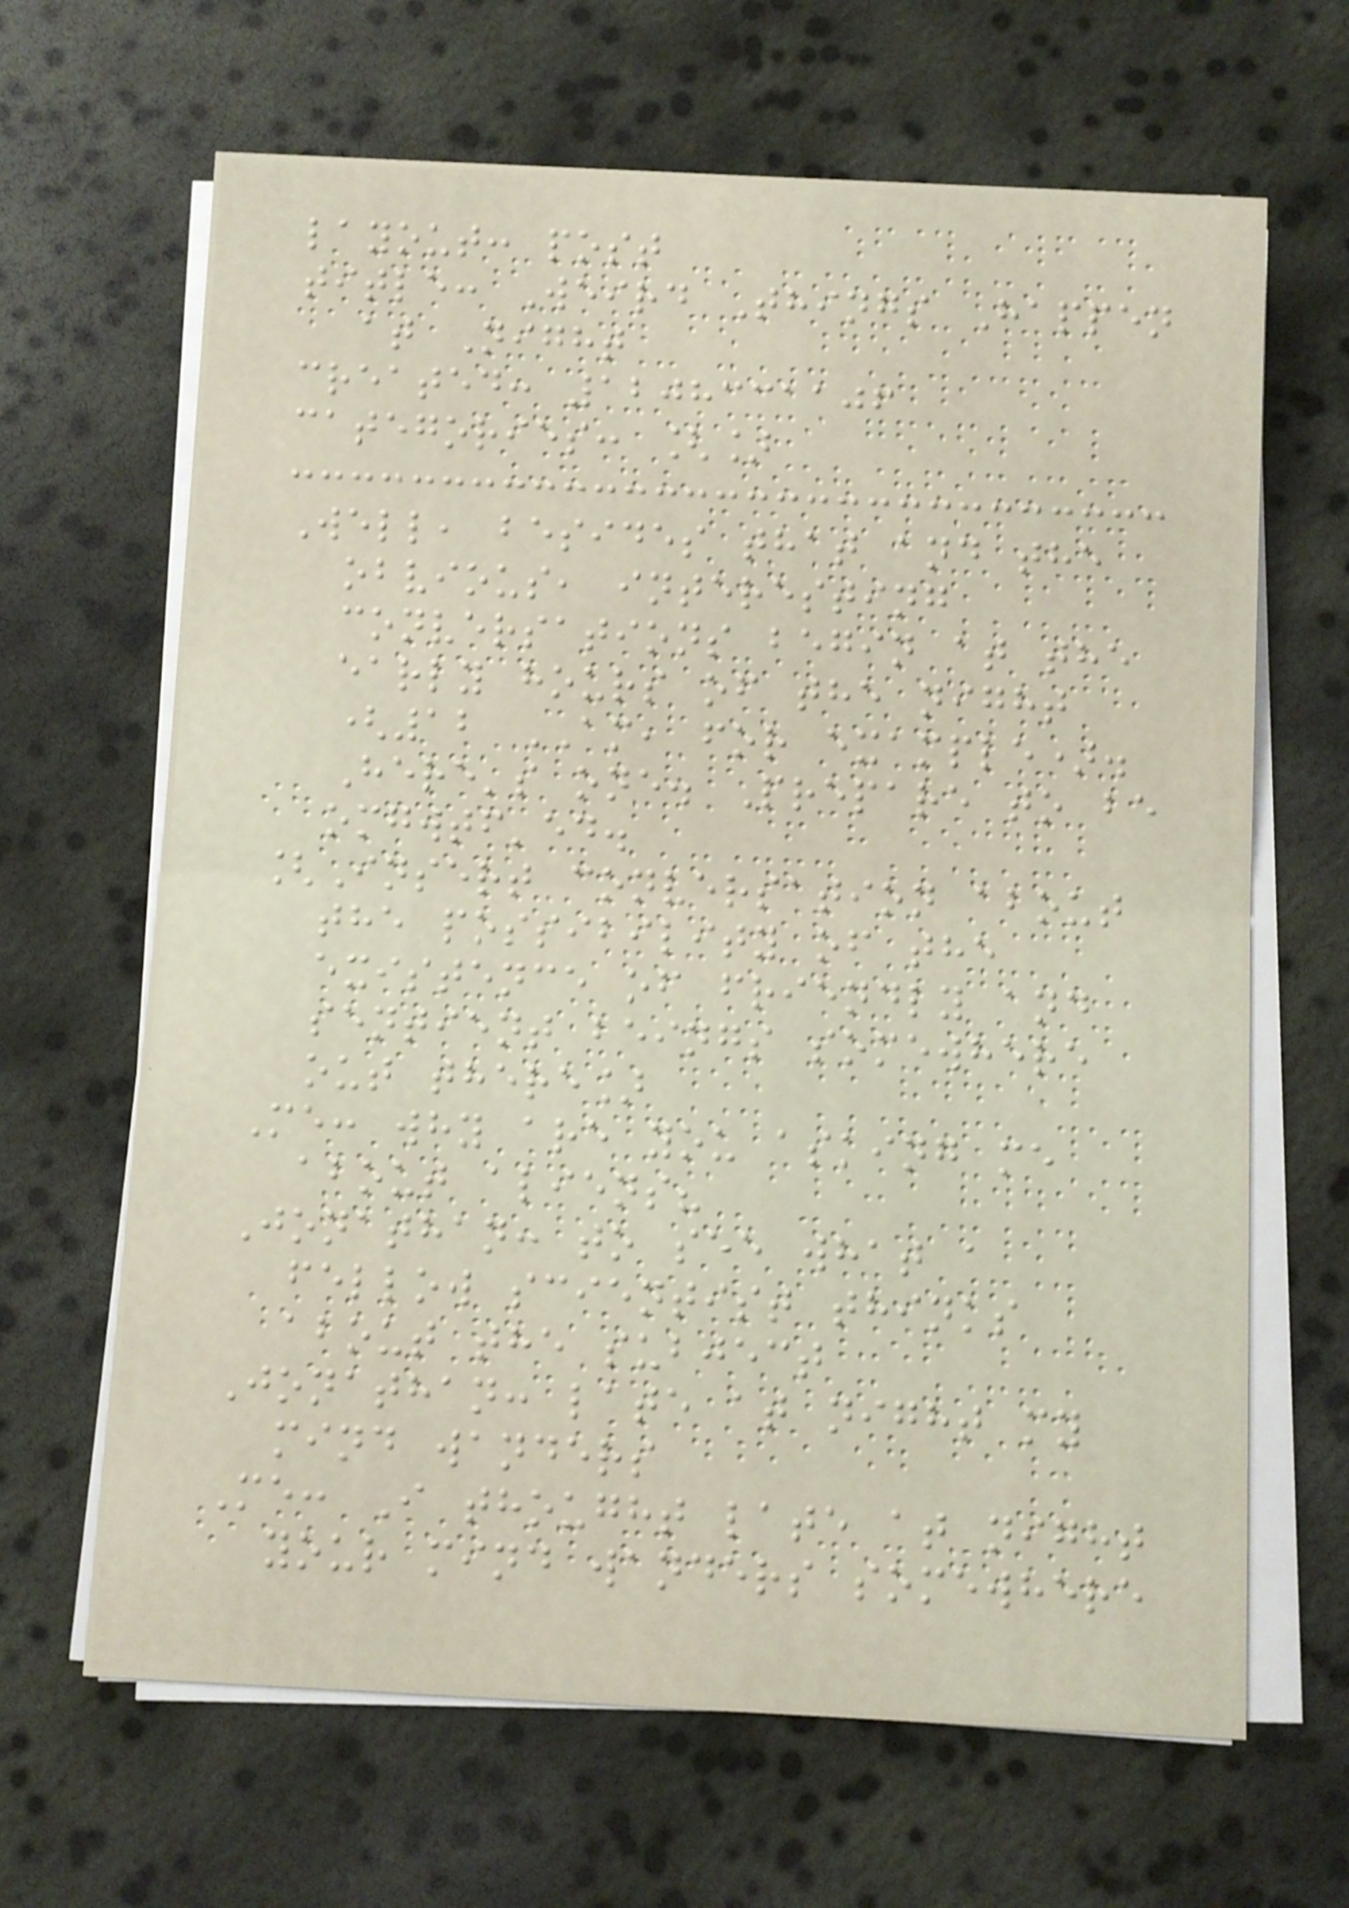layout: post
title: Weird Things Happen
at Night
created: 1208331106
categories: []
Well, besides that and the
obvious, interesting
conversations begin at the
early hours of the night
(12 AM, for example).
Here's one. Prepare to be
omgwtf'ed.
[Insert conversation about
the possibility of the
existence of friendly and
sentient beings somewhere
out there]
Me: why are you asking me
about aliens?
Jonathan: to see what a
fellow scientist thinks
about the subject
Jonathan: late at night my
mind wanders
Me: I thought late at night
your mind wanders somewhere
